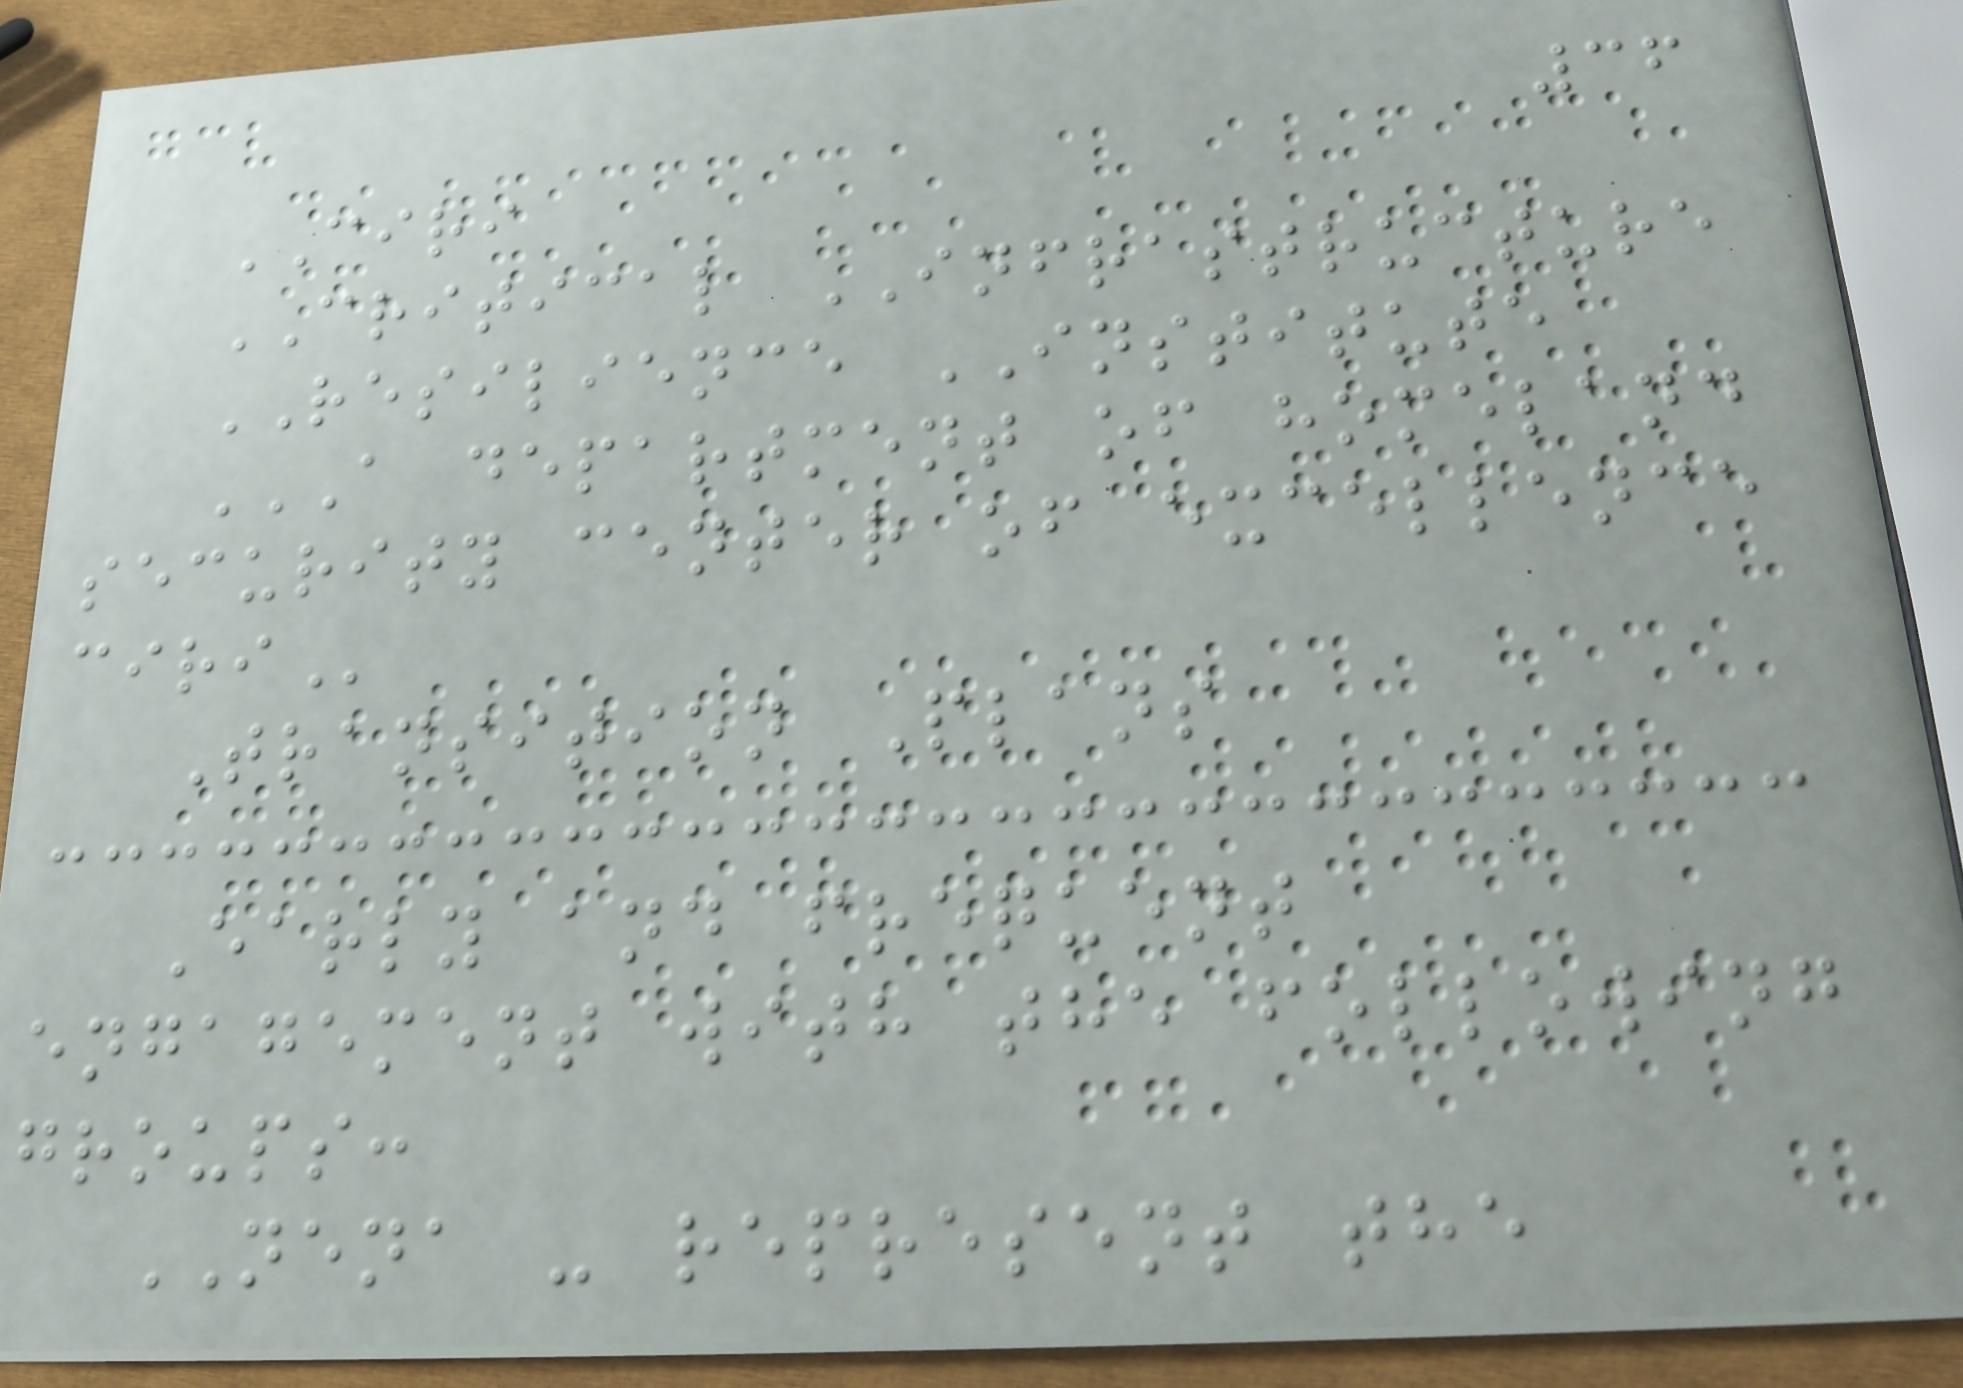36
CIRI
CRITICAL INFRASTRUCTURE
RESILIENCE INSTITUTE
A DEPARTMENT OF HOMELAND
SECURITY CENTER OF EXCELLENCE
CIRI
Transition Plans
Early and frequent
engagement with the following
groups:
NENA - represent the
